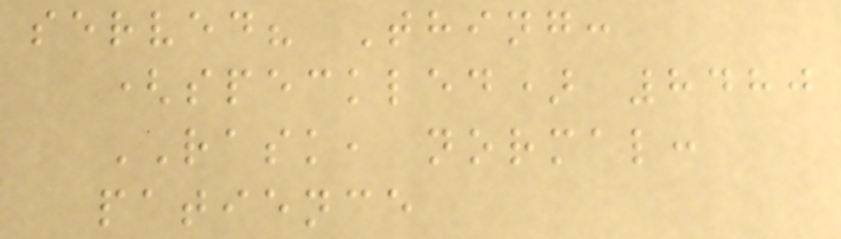served? Thing:
(speckled) 8480
RASK, normal:
patience
